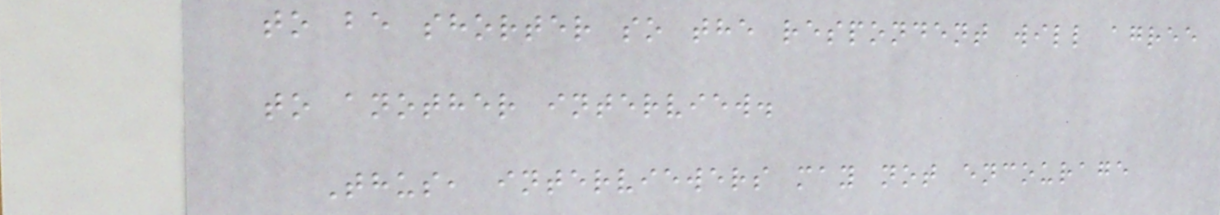to be shorter so the respondent will agree
to another interview.
Thus, interviewers may not encourage
